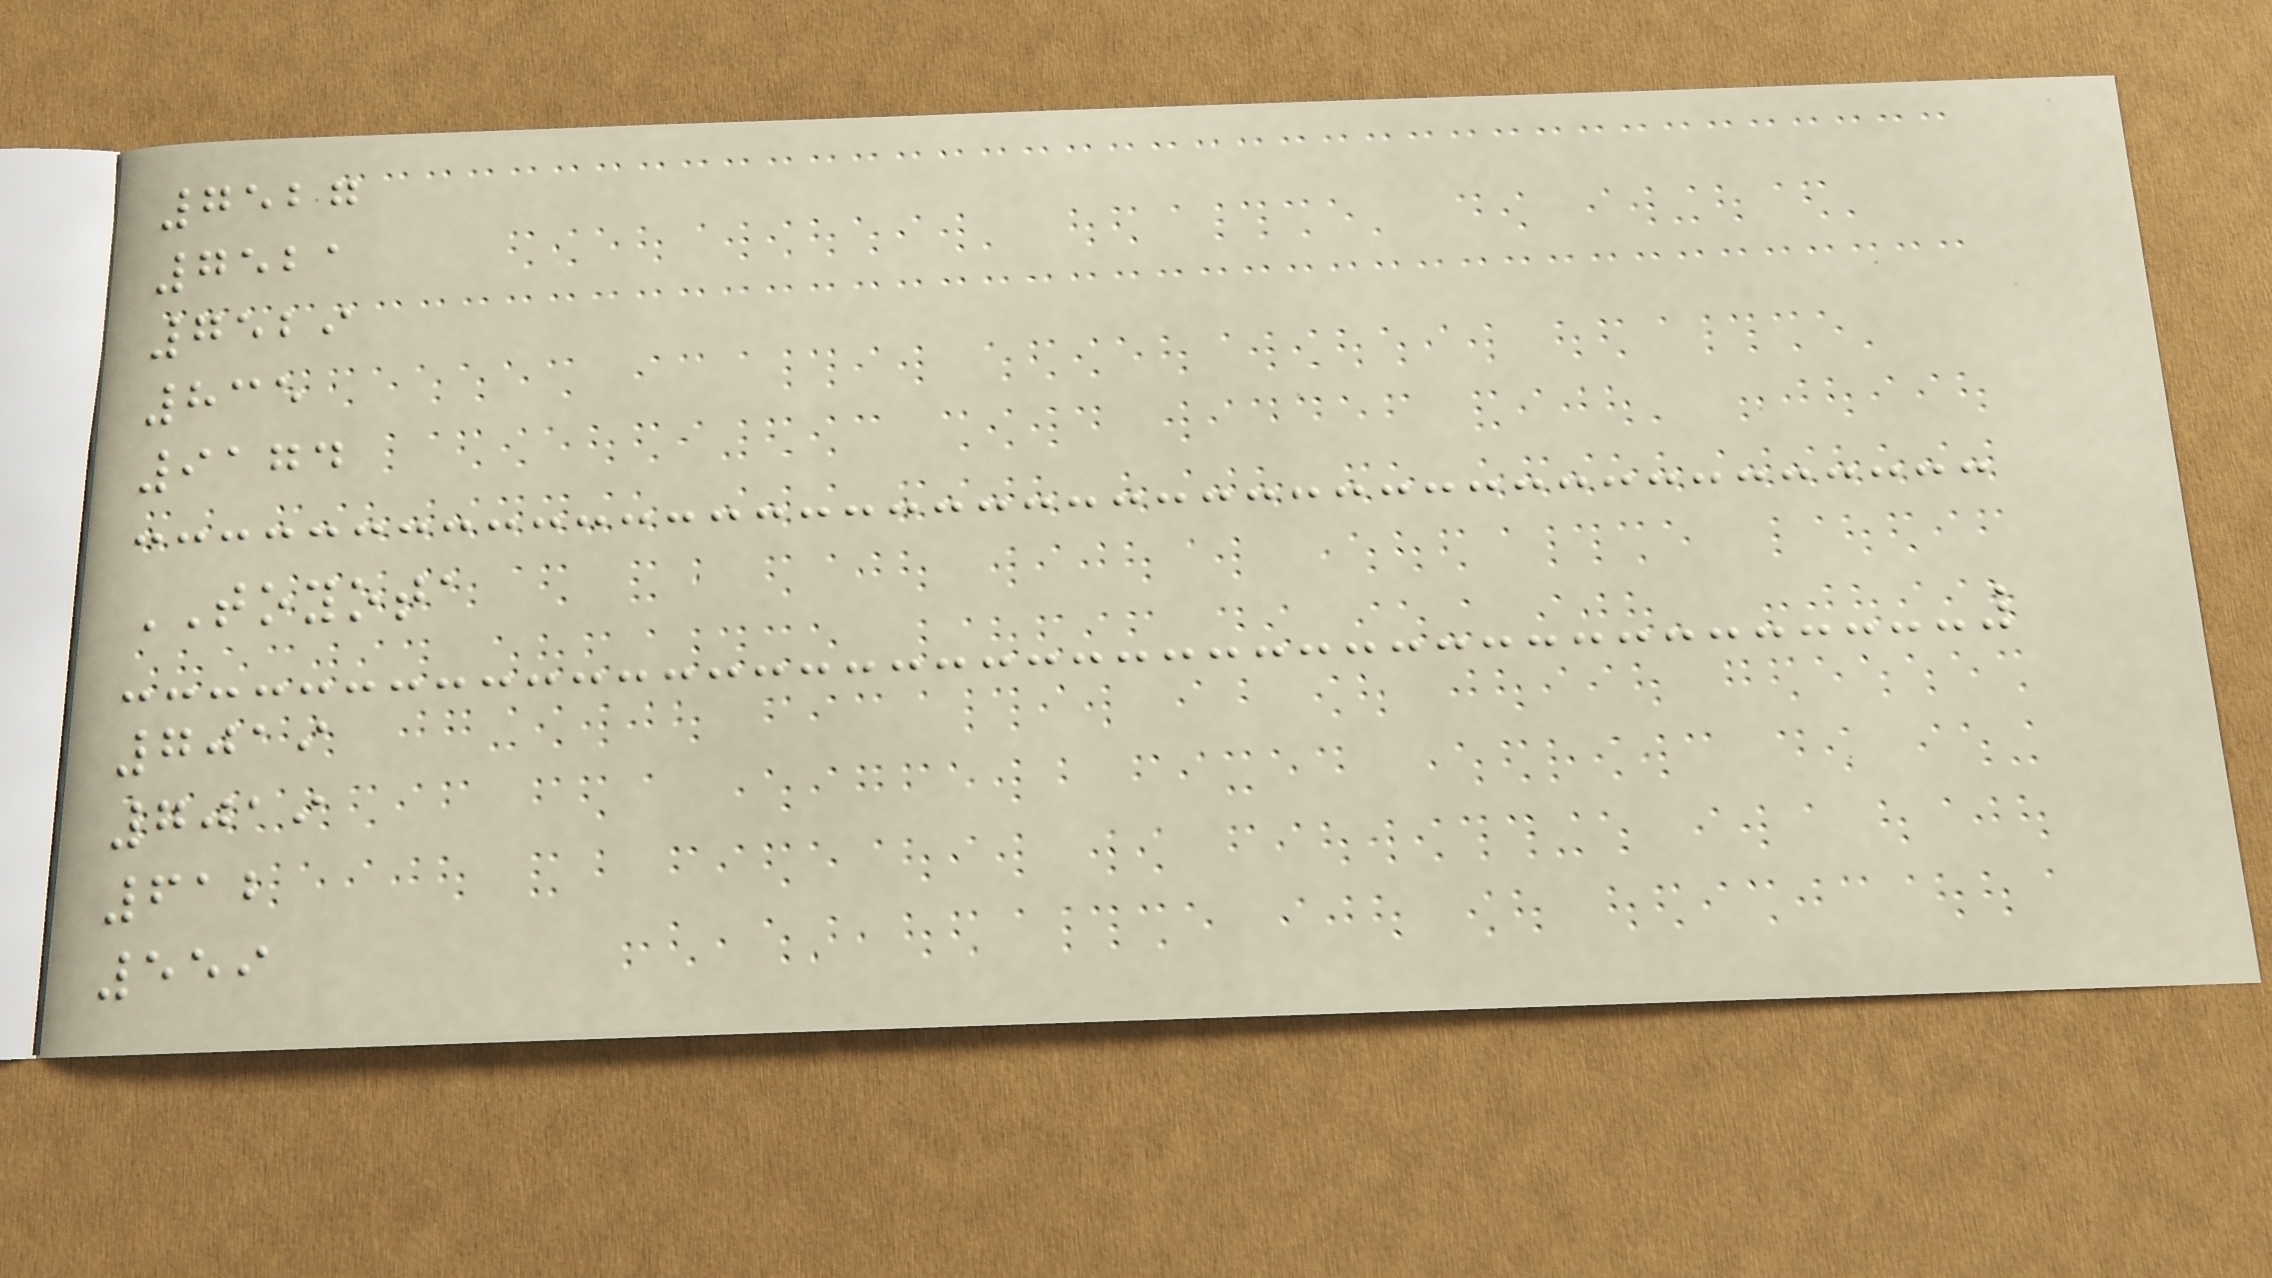7527
7521
7529
835
9174
TOYOTA
7019
7019
612
559
